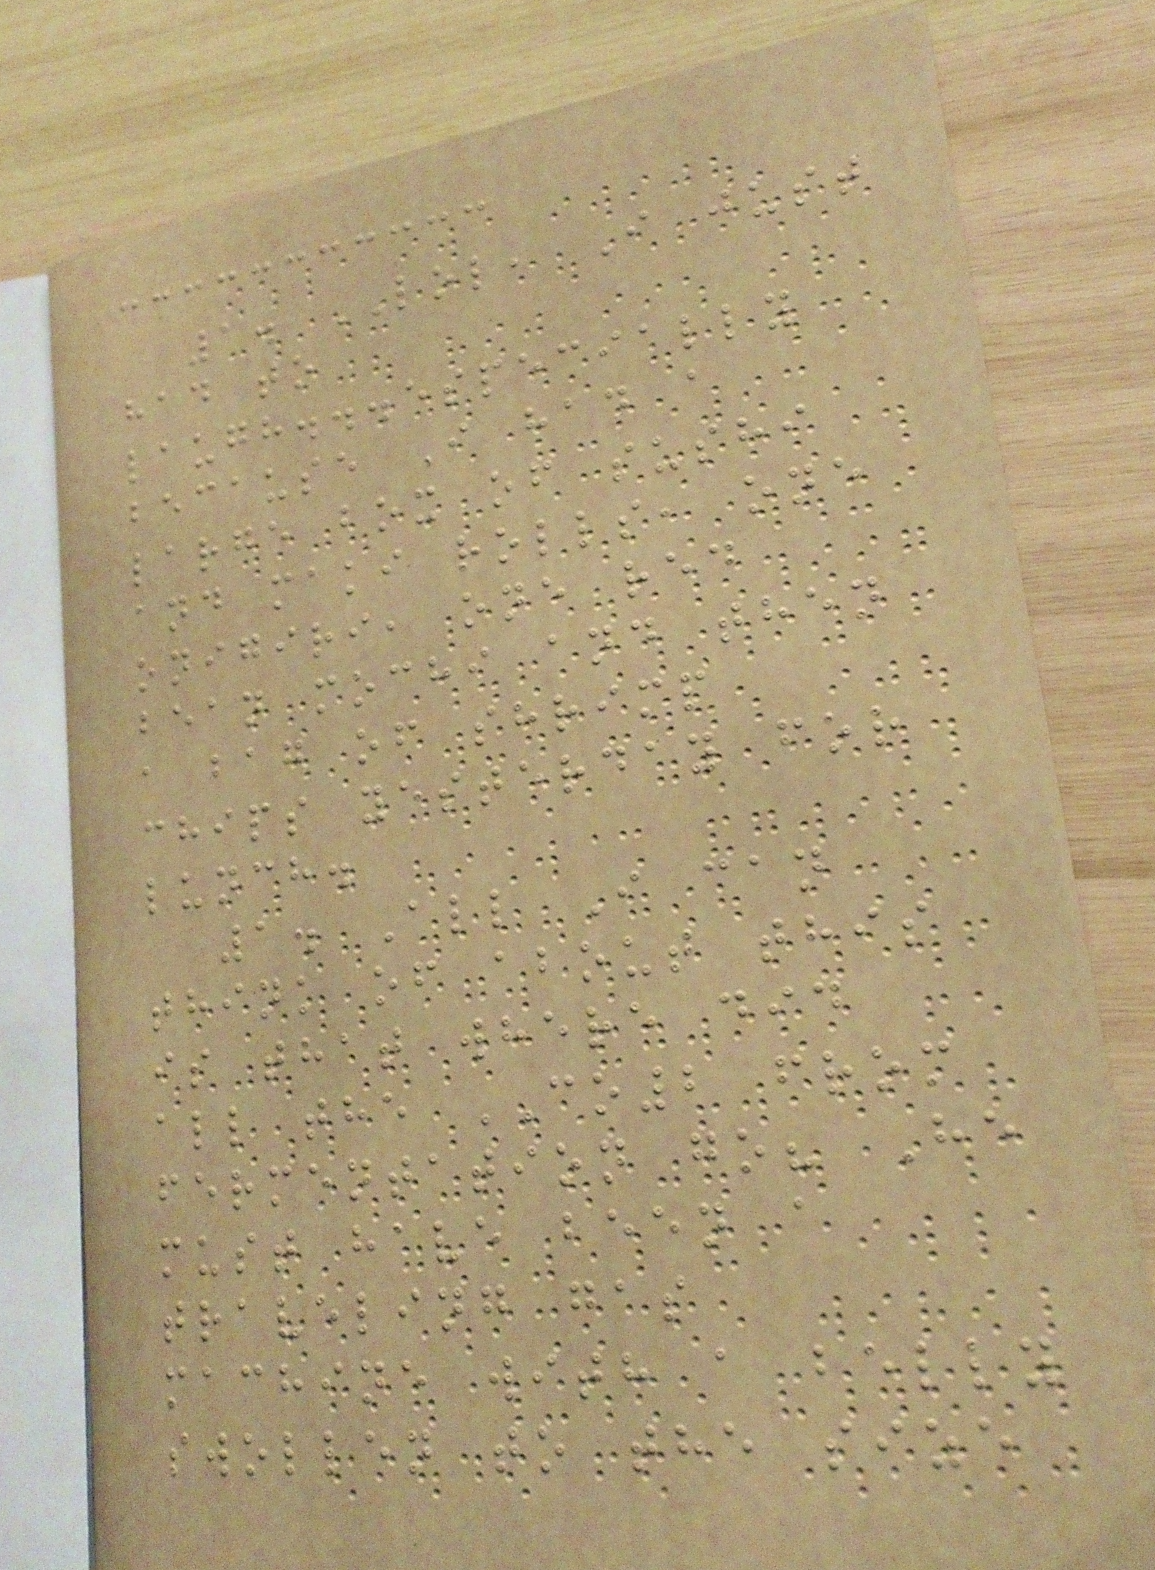1. LOL, I just
had to
laugh...especially
because I had a
large box of sushi
and maki rolls, one
onigiri, one red
bean mochi and then
a bag of shrimp
chips yesterday for
lunch.
1. All I can
think of about this
is that where did
all the CO2 from
fermentation go? He
must have been a
traveling gas
machine with a belly
swollen to the size
